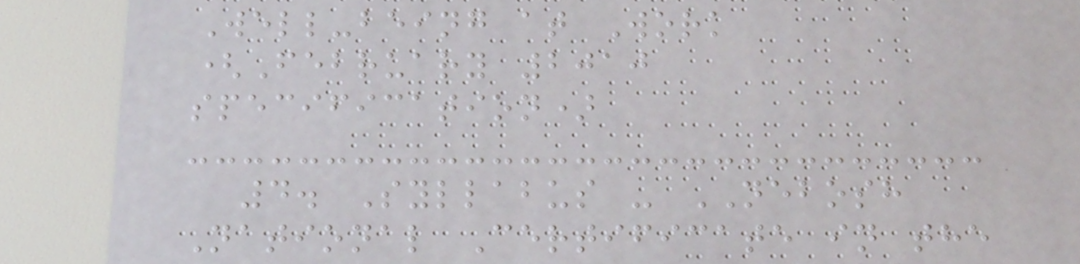Well-being at Work
(February 2010
specification)
4. Syllabus - NEBOSH
National Certificate in the
